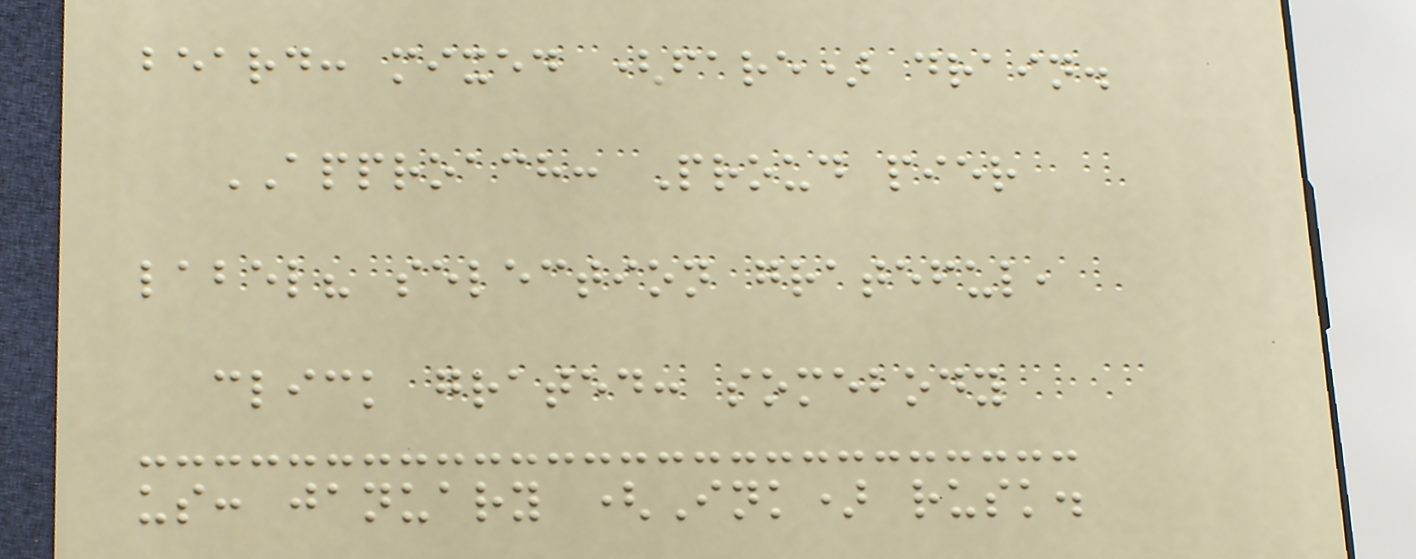beard: mixed (fare) drain.
APPROACH: Proud pier
label? selection grateful,
click grated: somebody
us: january (Ink) rusk.
